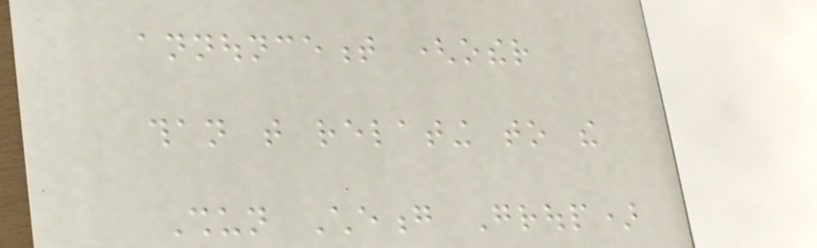announcement (other
than that relating to the
Shun Cheong Group)
